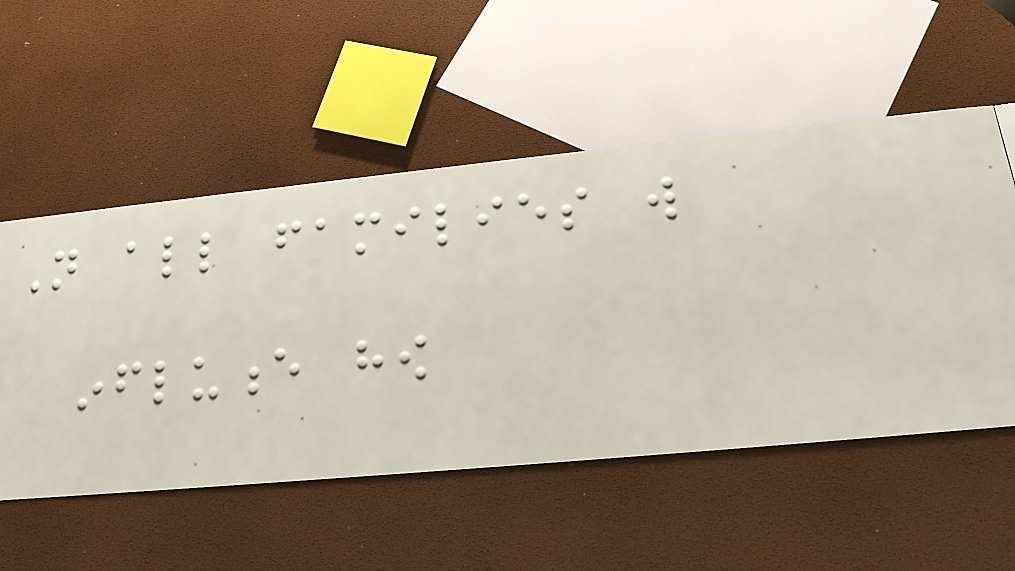Not all families will
influence how
